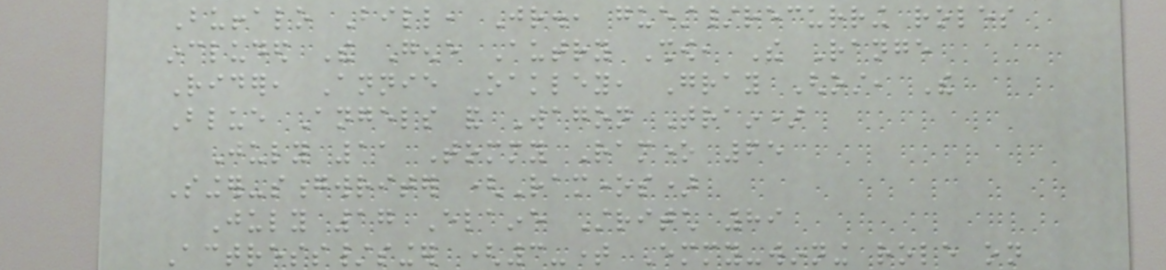Buffalo Bill, Jr., guest/recurring roles
included The Gene Autry Show, The Range
Rider, Annie Oakley, Gray Ghost, The
Blue Angels and Wagon Train)
July 11 Tommy Ramone 65
Singer-songwriter (Ramones)
July 17 Elaine Stritch 89
Actress/singer (3-time Emmy-winning role on
